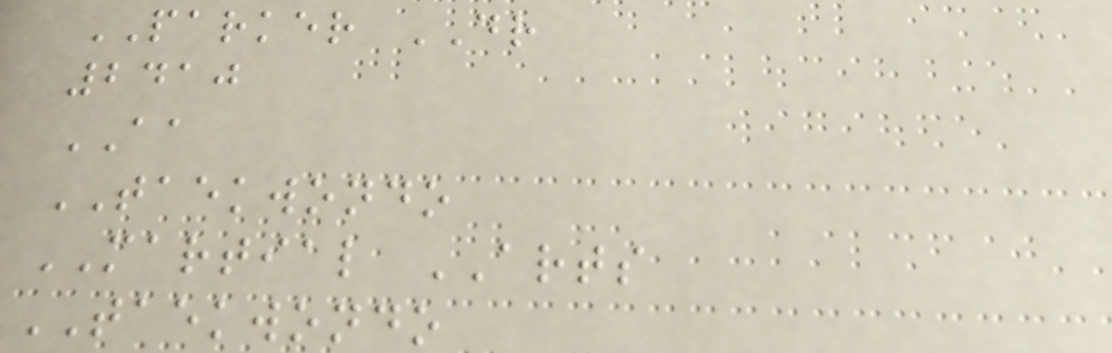PARKER DR
2410
AA
TAEKWONDO
MARTIAL ARTS
TAEKWONDO
